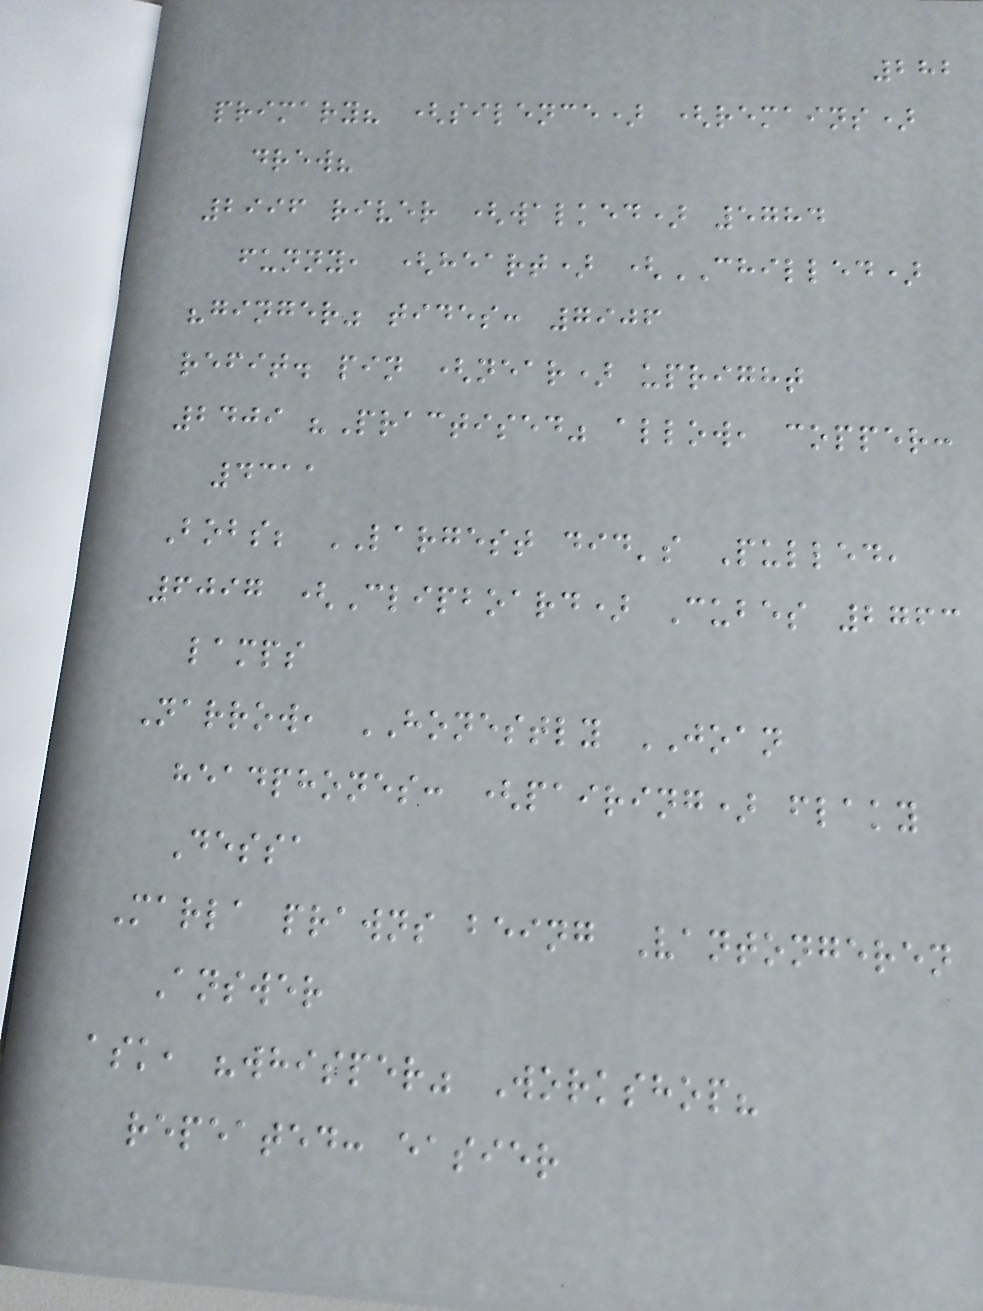282
primary? (silence) (remains)
drew?
2996 river (walked) 5784
funny, (heart) (CHILLED)
"ginger" tides: 7906
refit. pin (near) upright
2409 "Practised" allow, copper:
4311
Bobs; LARGEST did's Pulled,
6097 (Clipboard) Cubes 2763
lamps
Narrow, HONESTLY JOAN
headphones: (pairing) flaky
Dessa
Marla prawns being Vantongeren
Answer
ask, "whisper" Workshop?
repeated: easier
